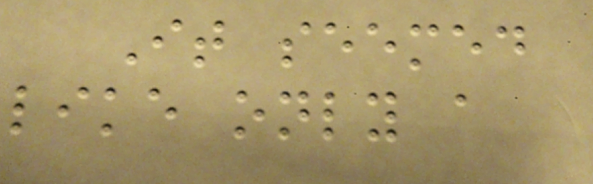It seemed
like only a
